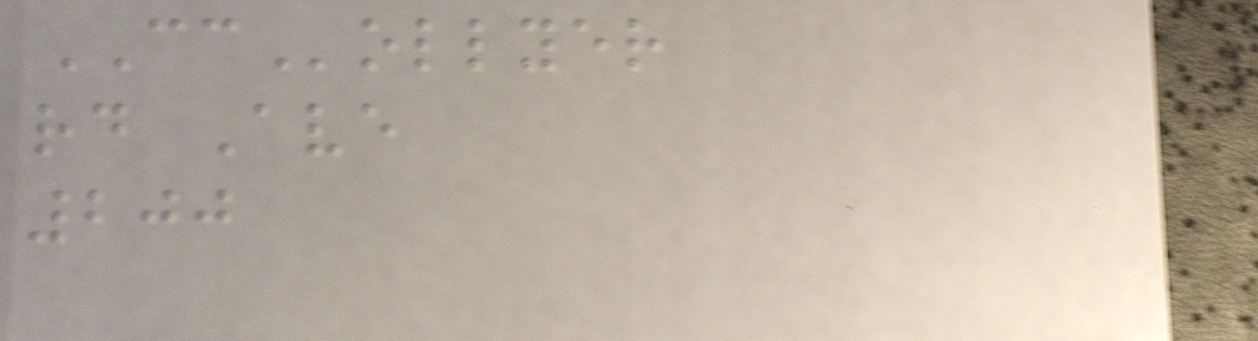CCollyer
rd Ave
200
